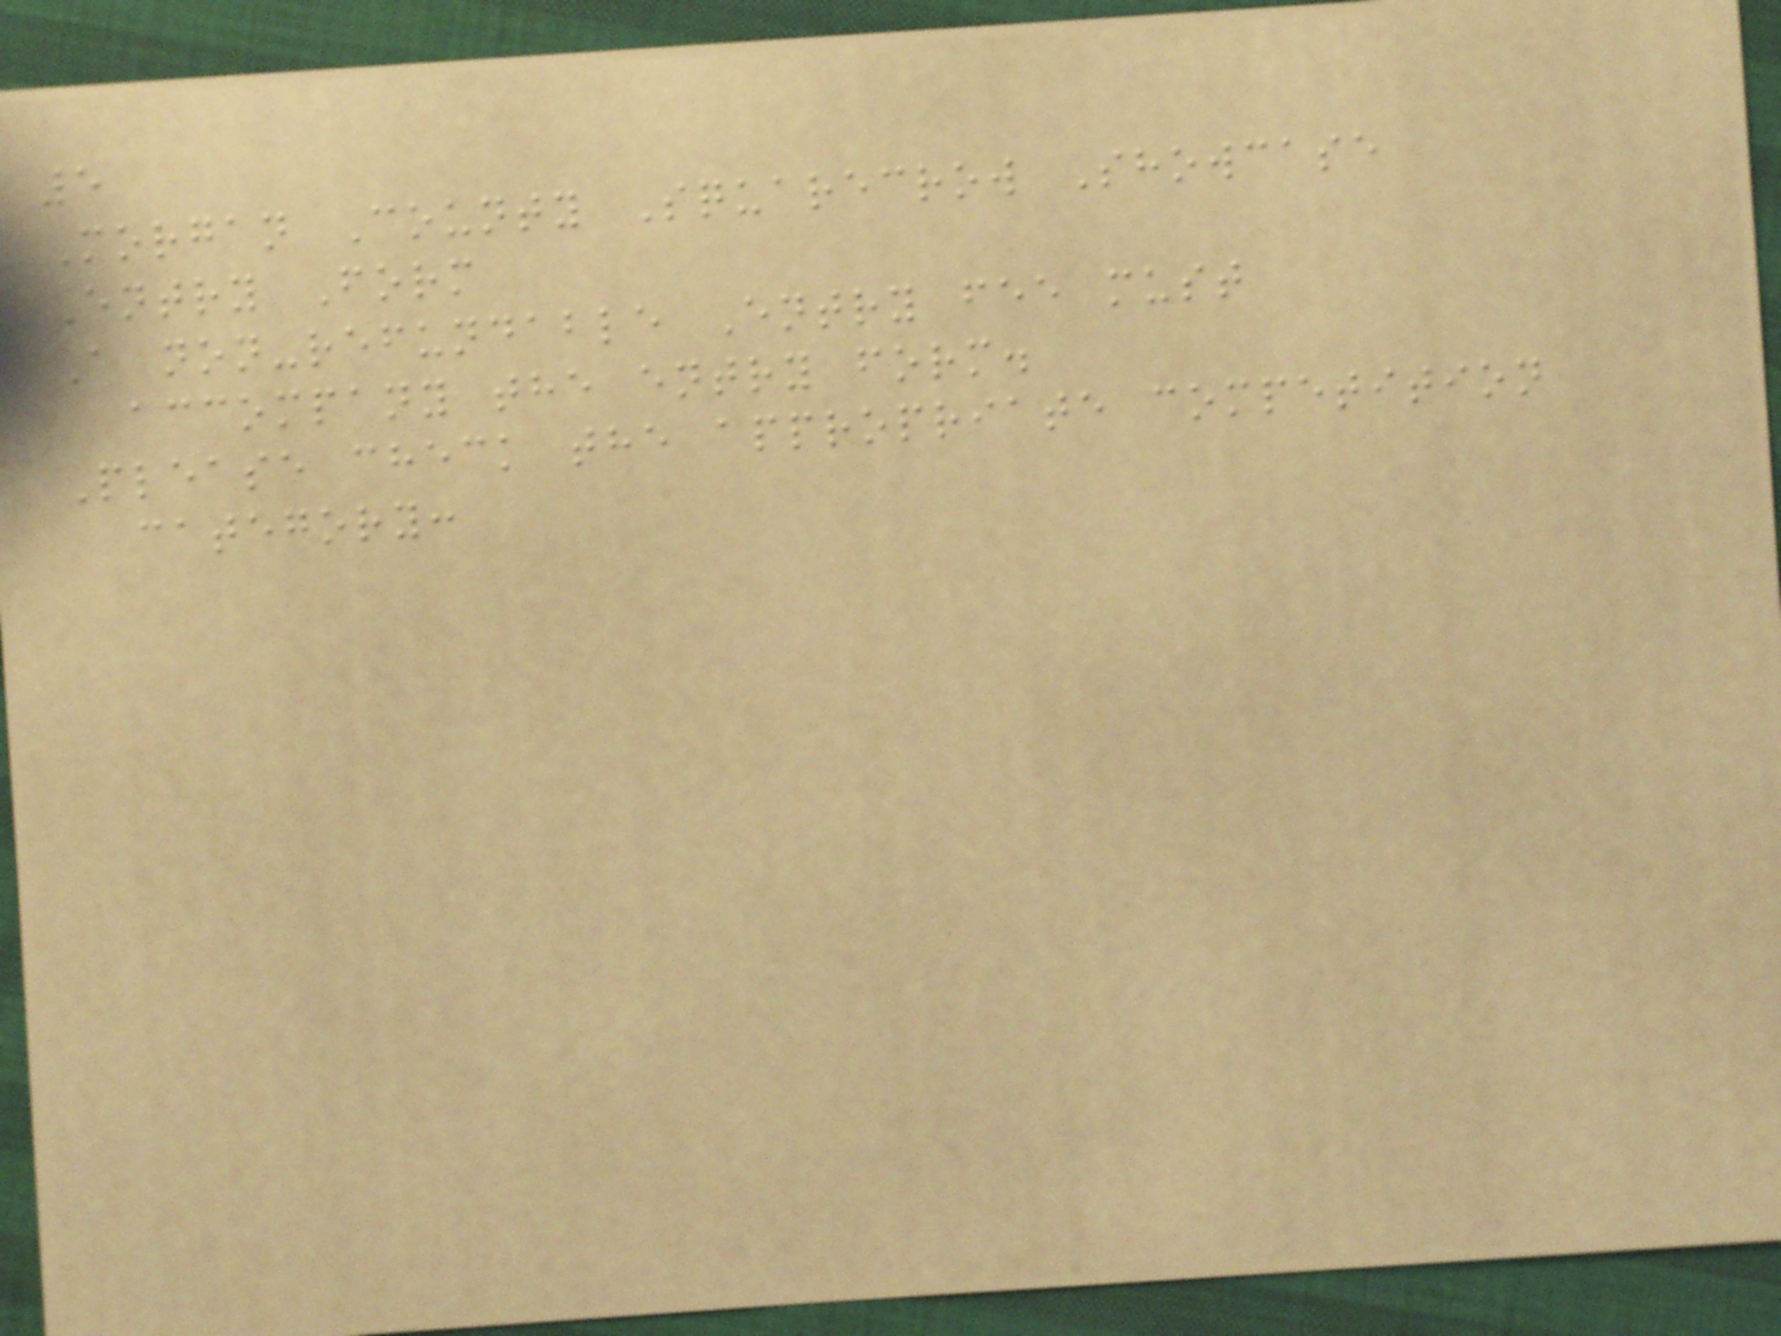5
Morgan County Squarecrow Showcase
Entry Form
A non-refundable Entry fee must
accompany the entry form.
Please check the appropriate competition
category:
